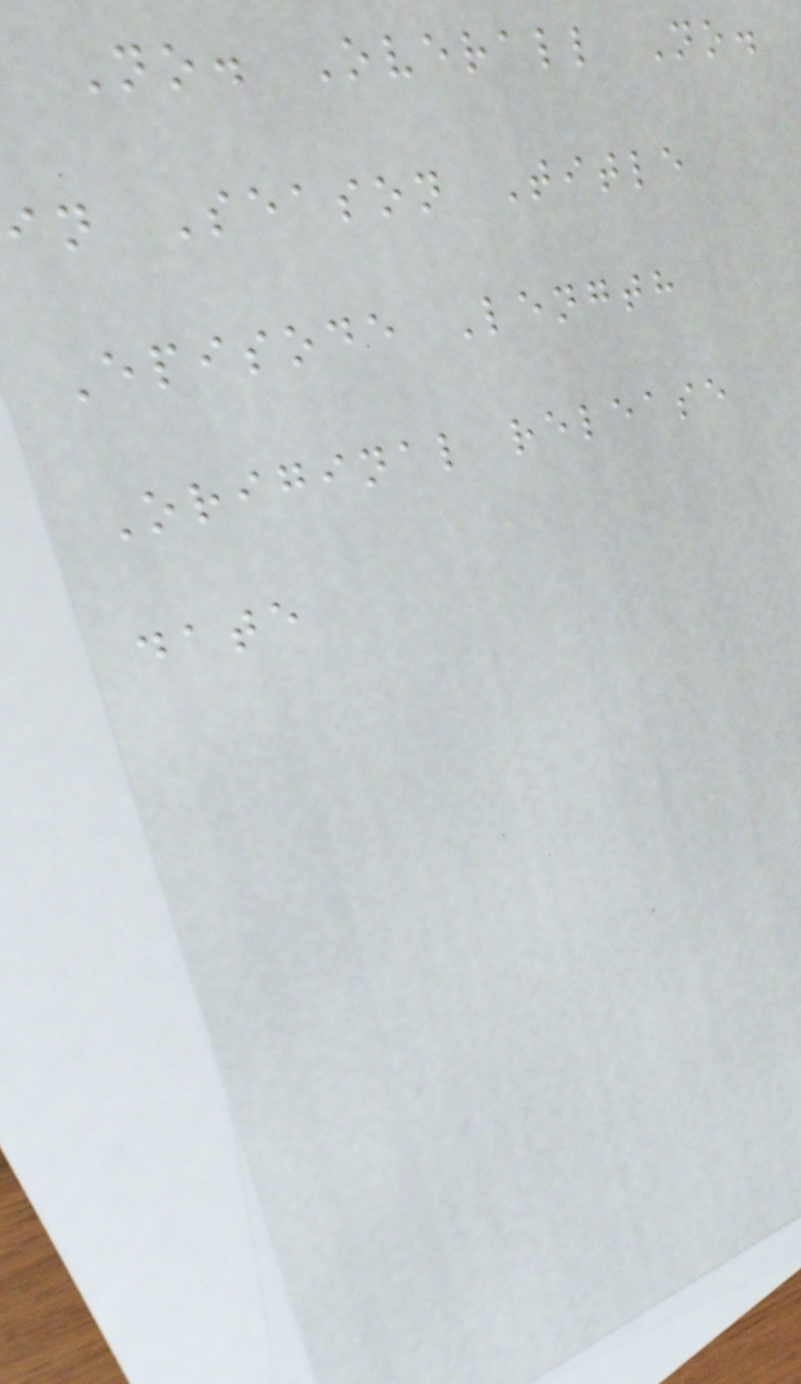No. Overall No.
in Season Title
Episode Length
Original release
date
